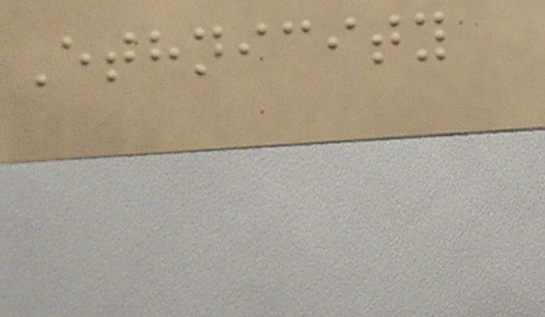Ethnicity
